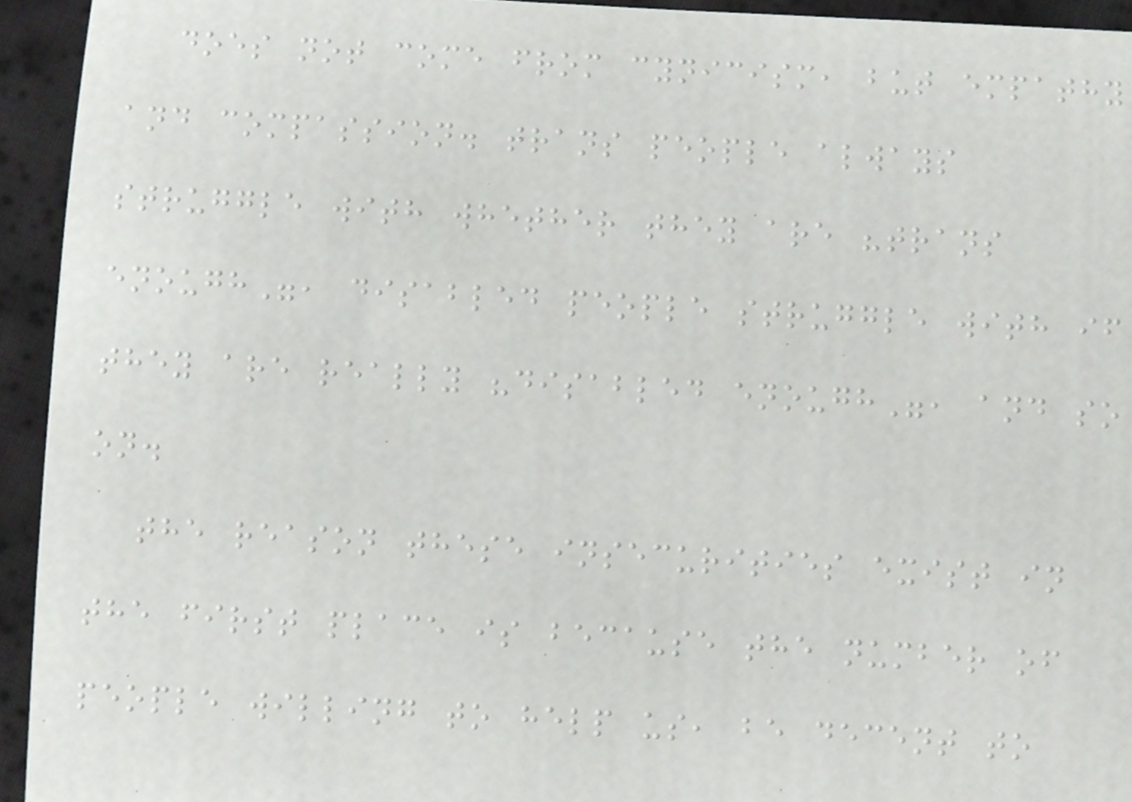does not come from cynicism, but empathy
and compassion. trans people always
struggle with whether they are "trans
enough", disabled people struggle with if
they are really "disabled enough", and so
on.
the reason these insecurities exist in
the first place is because the number of
people willing to help us, be decent to
